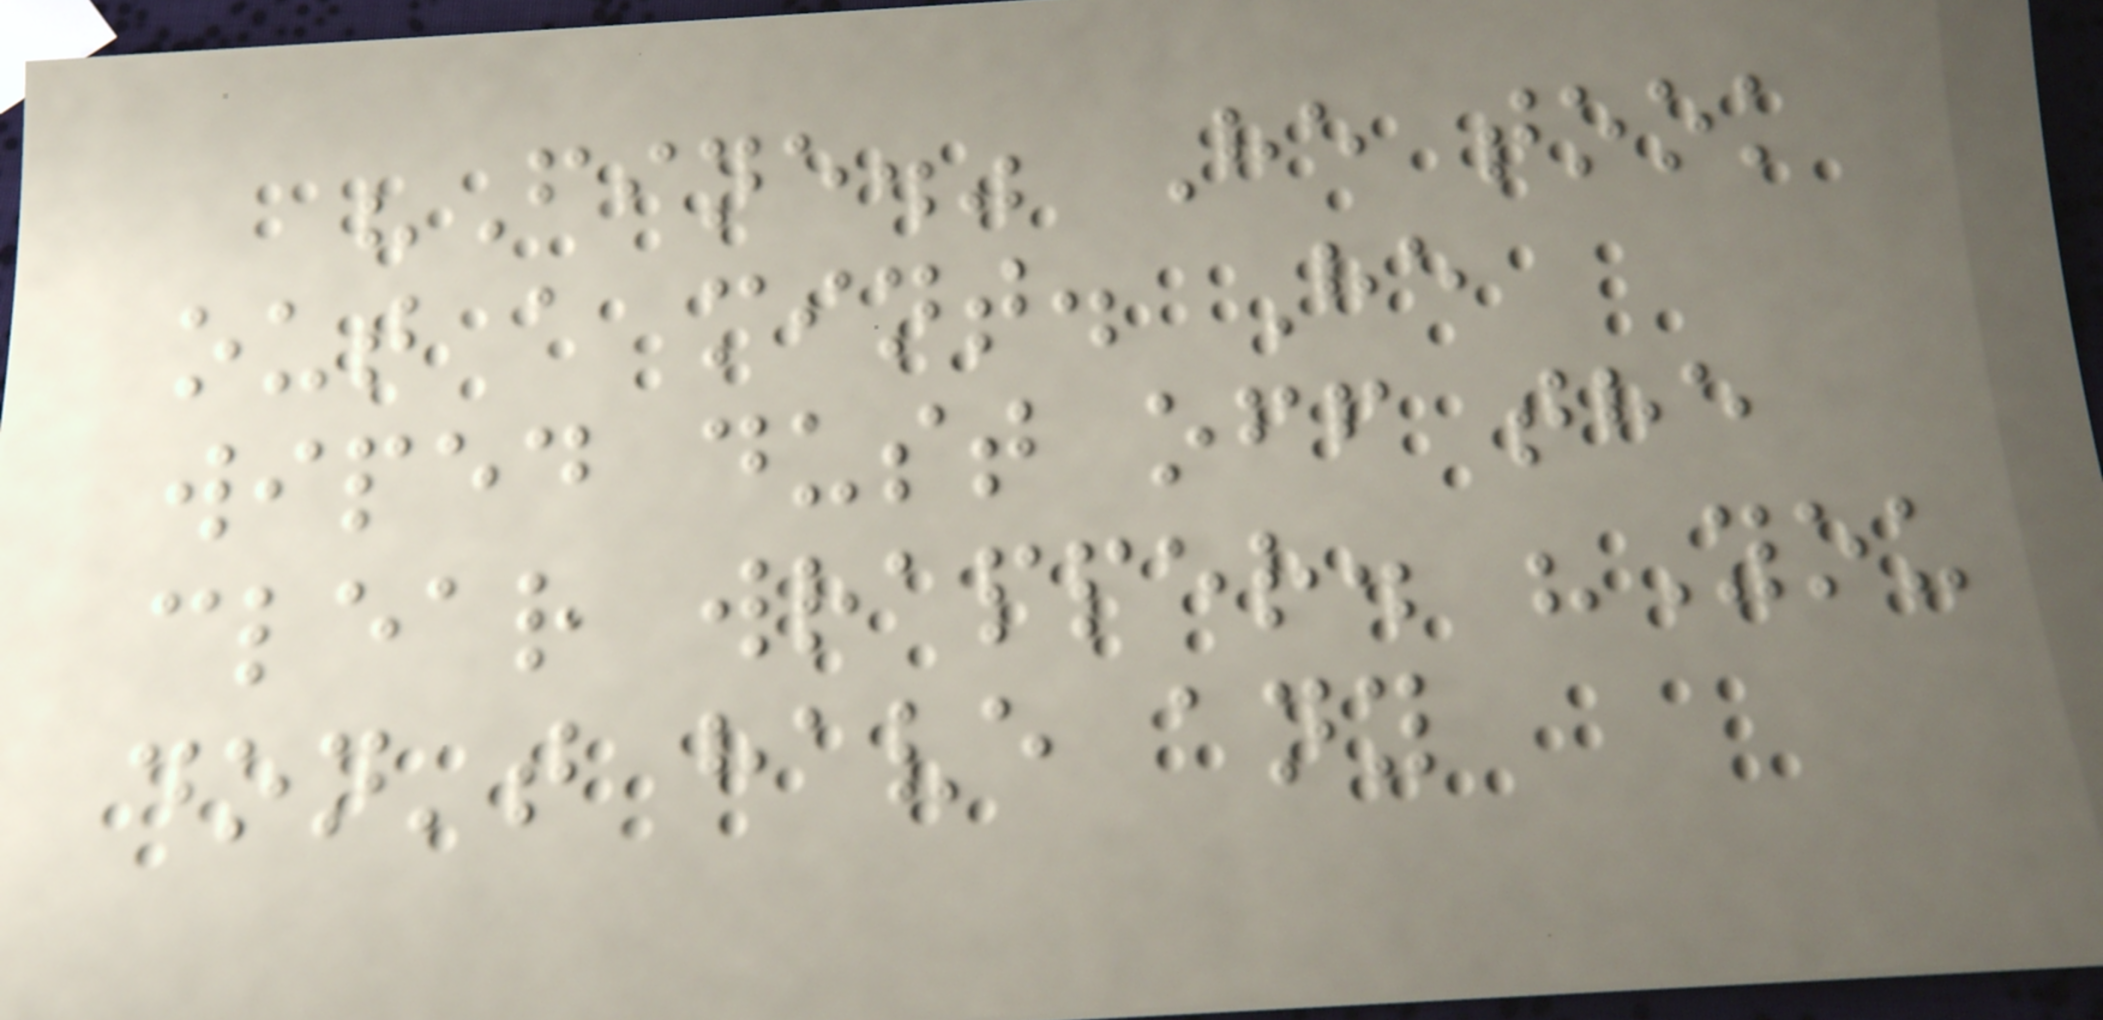"Fine." He took
out a mint. He
wiped dust off the
clear wrapper. "You
don't have any
